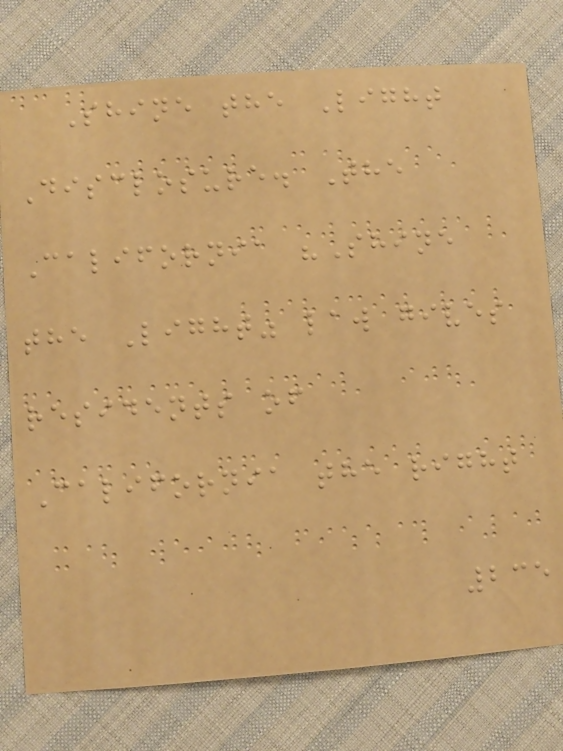Shine the Light
Disclosure. The
California "Shine
the Light" law gives
residents of
California the right
235
